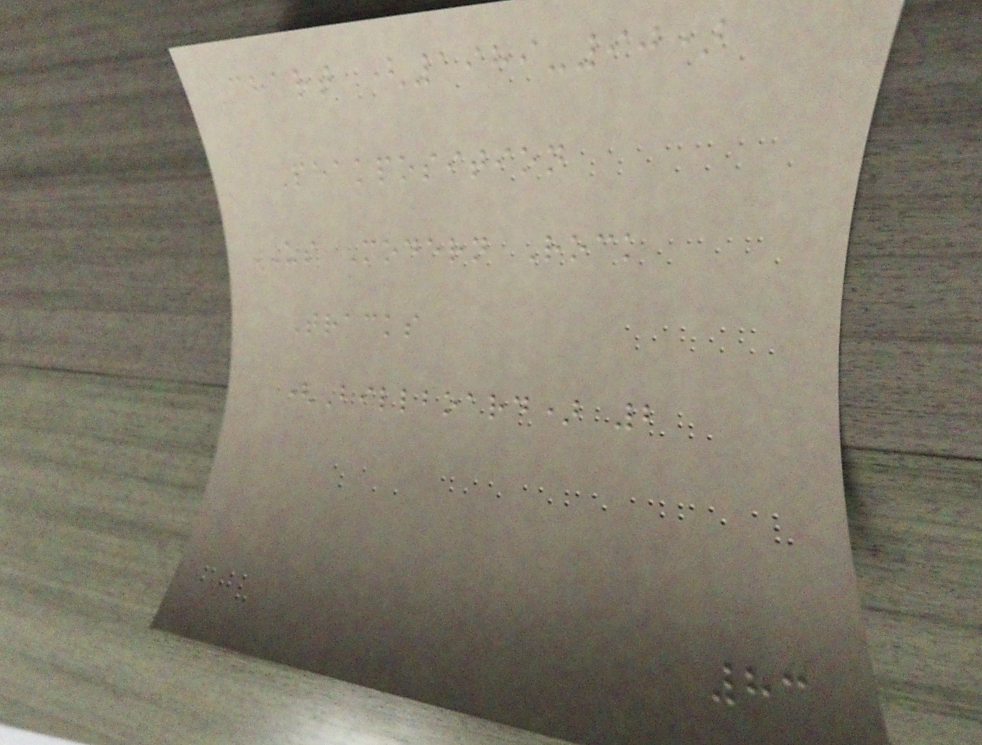Chart (1989-90)
Peakposition
US Modern Rock
Tracks
(Billboard) 2
83
